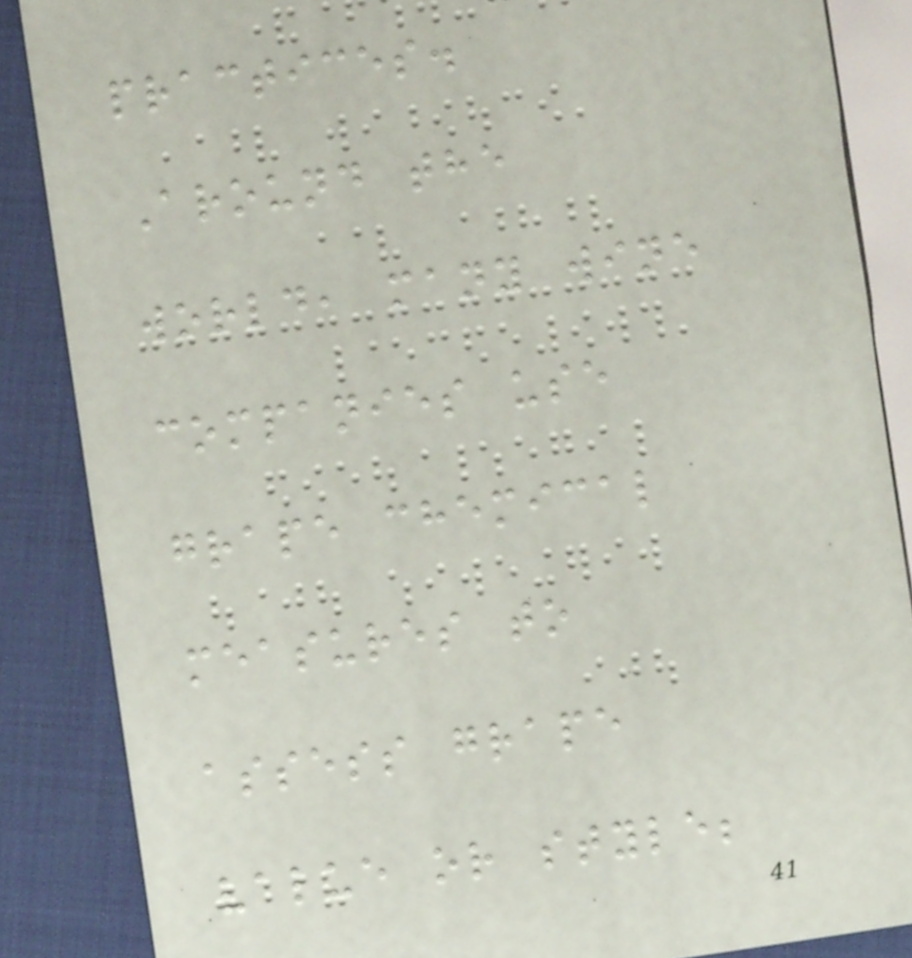practices.
Around the
world, many wine
companies use
grape chemical
measures to
assess grape
value or style;
